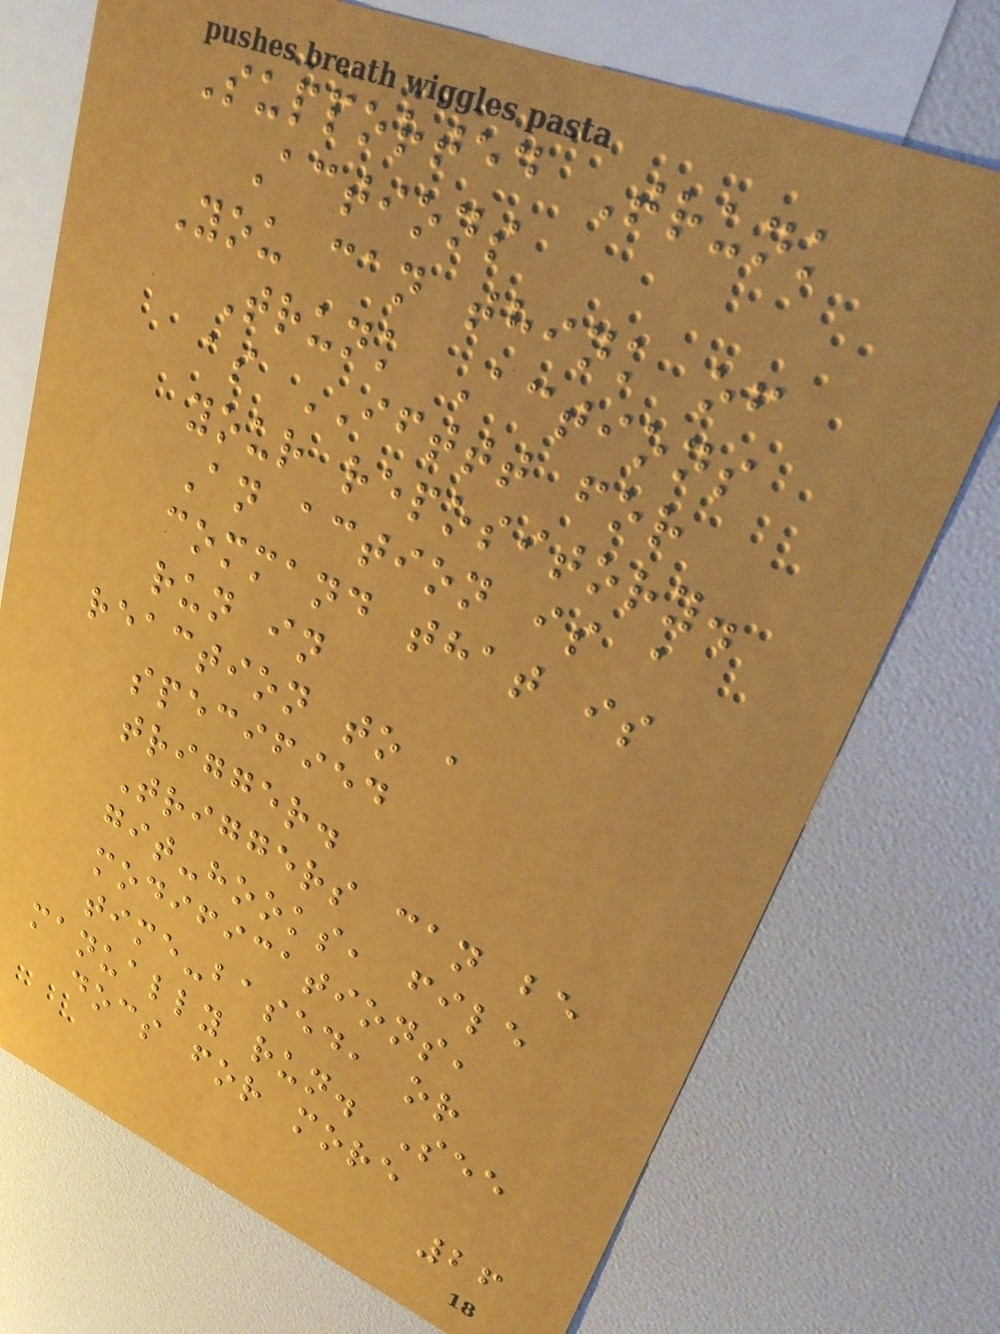Supported Trunk
Actions
You can think of
Trunk Actions
as IFTTT for
your repository.
An action is a
command that is
run in
reaction to a
specified
trigger.
Triggers can be
git-hooks, file
modifications,
time-based, or
manually run. See
docs for more
26
